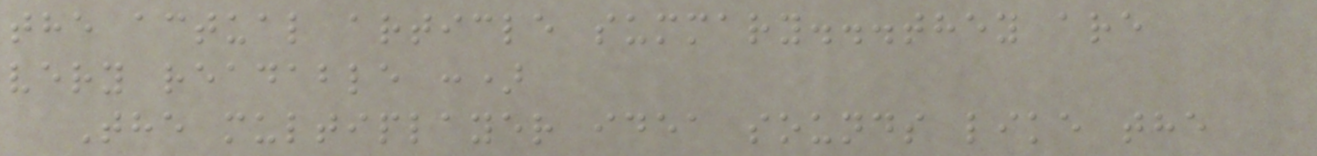the actual article summary...they are
very readable :)
The multiplayer idea sounds like the
